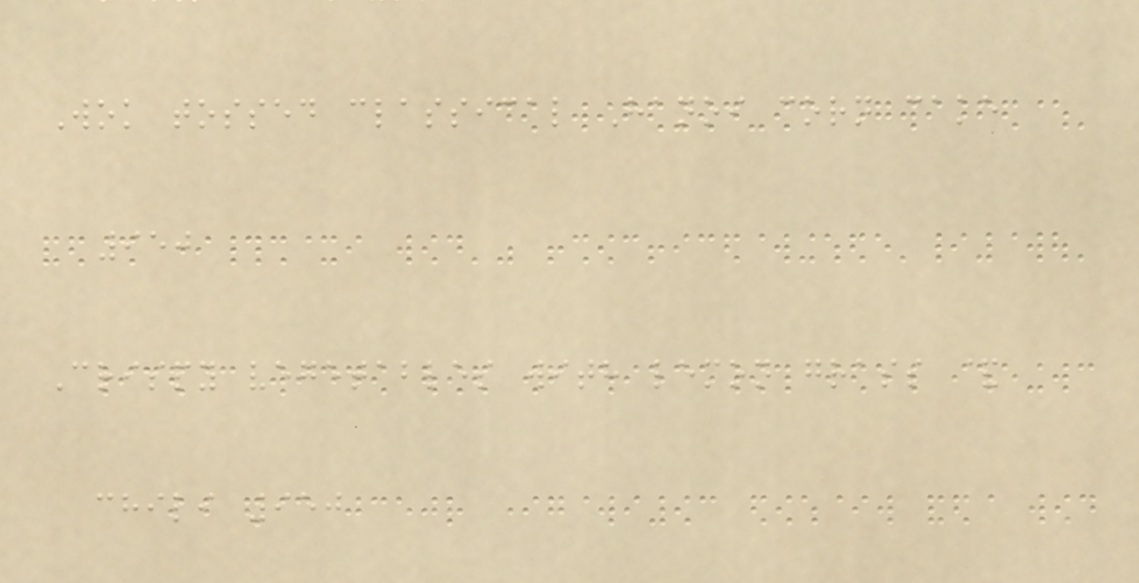Wok tossed classical Hanoi corn cake
950
Crispy vegetables with lemon grass &
chili 950
